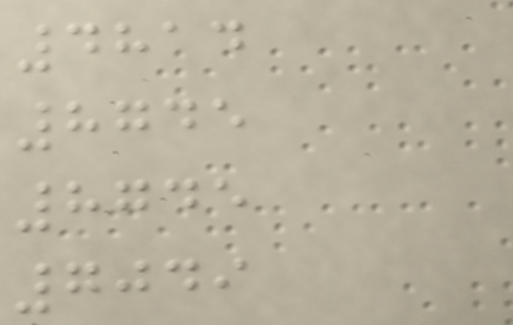4814
8745
8745
7049
